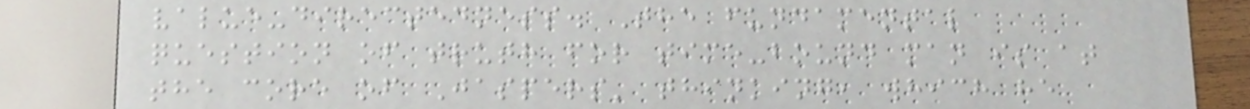value-directedness. The fundamental
question of truth for time-bound man is at
the core of Jaspers' thinking, which he
